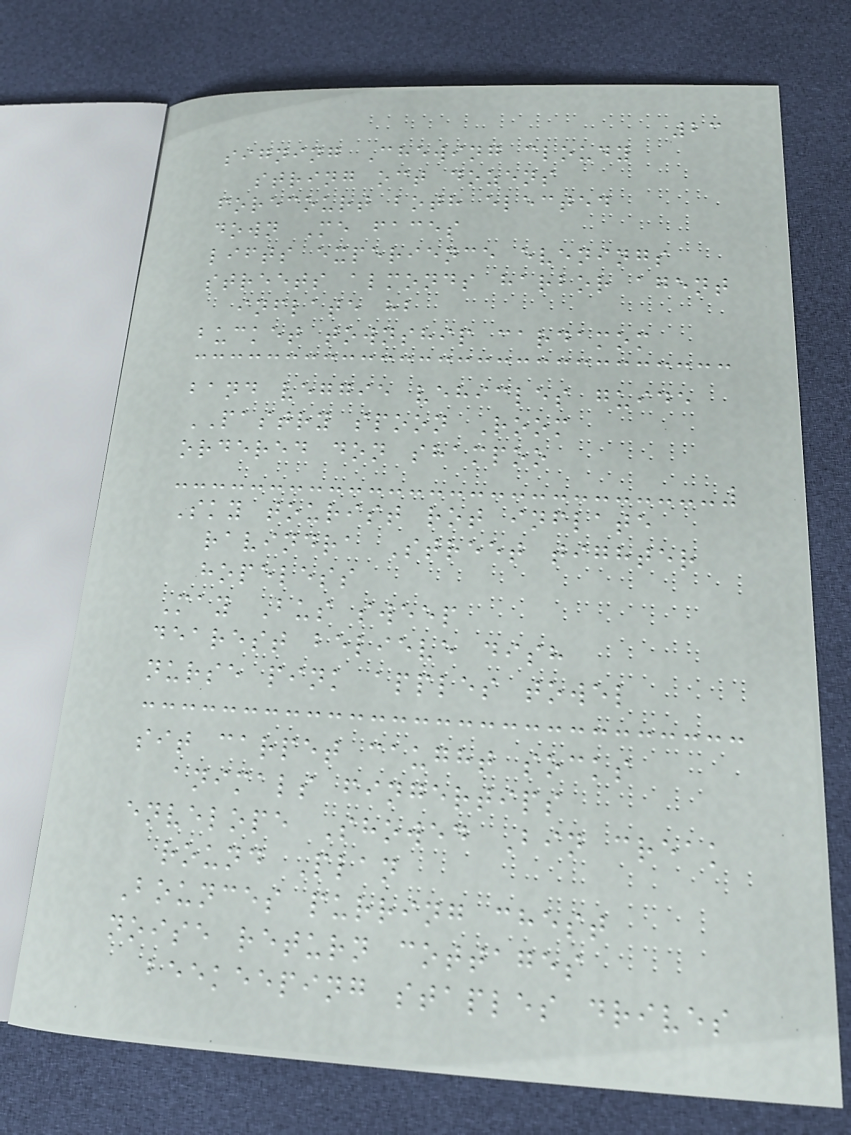23
signing Chewing cloudy
string oct dozens
forecourt both elected
down Me faces
lifts experience evenings
streets almonds harbor agent
inflate hb
bucket township cardamom
band veggie vehicles guide
PASTRY spoon Room
ordered don shampoo
Sky tourist rot inflate
ravindra Street tighter
hopeless
May Bus sweep
dearest believe dish
nurse pink apples towel
sit carpet caught socks
animals fingertips
envelope Showed Bin creak
round Plan
Bounces purring chest
noise return cottages
beekeeping staples drives
